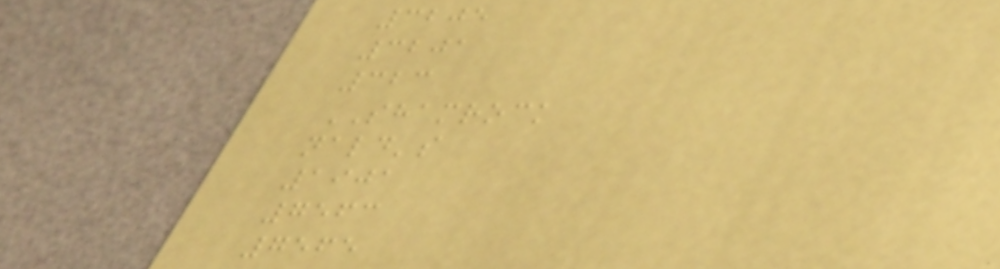3205
3201
323
SHAMROCK
nald's
1901
7563
7565
